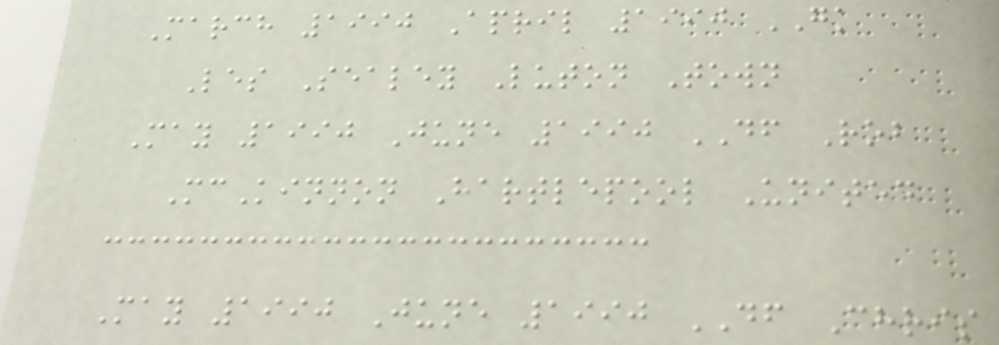March 1990 April 1990 GK
Les Sealey Luton Town
May 1990 June 1990 DF Rob
McKinnon Hartlepool United
May 1990 June 1990 DF Chris
